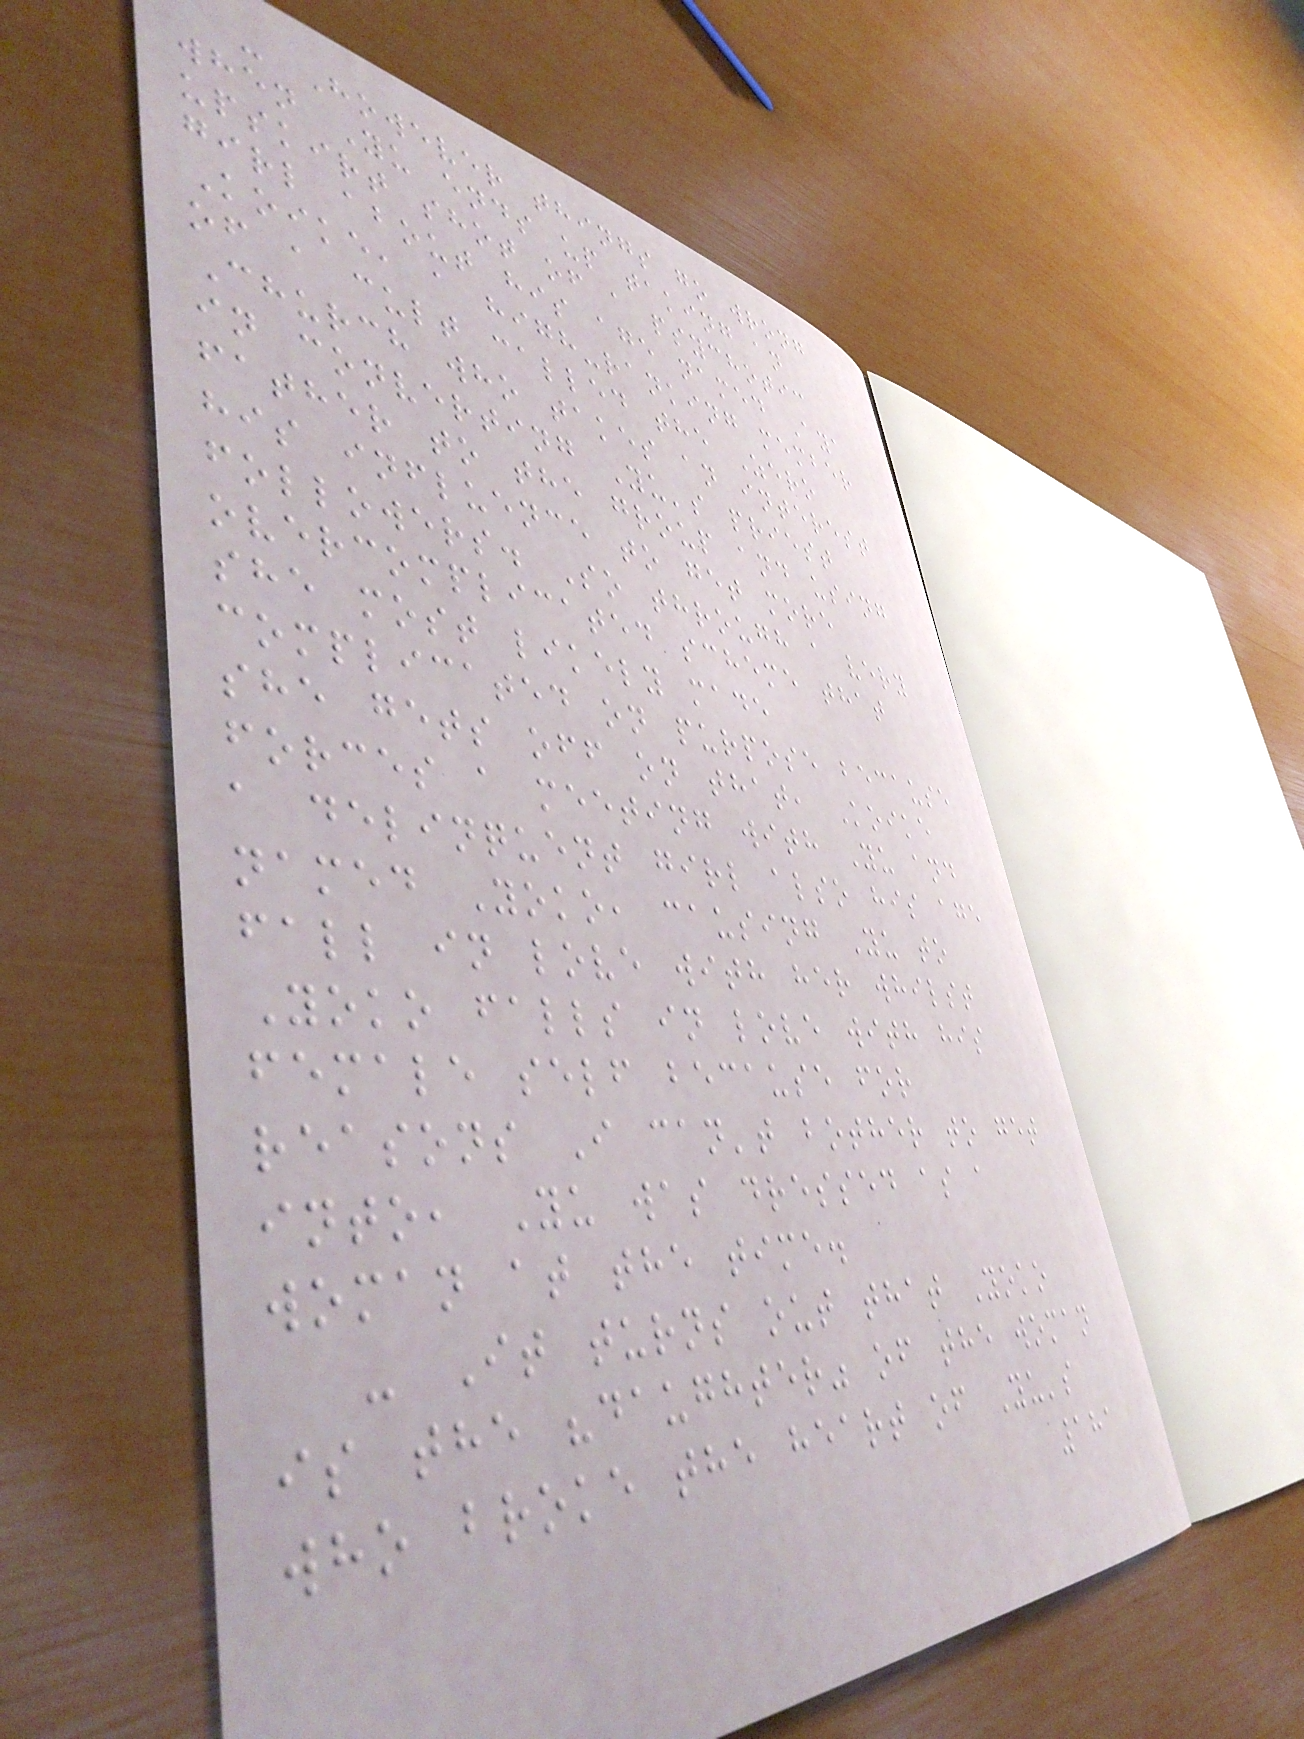- However things go wrong
when Yu ends up taking an
upskirt shot of a psychotic
girl about his age named Aya
Koike, a high-ranking member
of a cult called the Zero
Church who takes an interest
in converting Yu's priest
father to the group and using
his influence to get more
followers. So through a very
overcomplicated scheme that
she most likely made
complicated on purpose because
she gets off on that, Koike
forces a meeting with Yu and
a delinquent girl also his age
named Yoko, causing Yu to
fall in love with her whilst
Yoko falls in love with his
female self because for
reasons I can't bother to get
into, Yu was dressed as a
woman at the time.
- It turns out that Yoko
is the "daughter" of the woman
who broke the heart of Yu's
181
